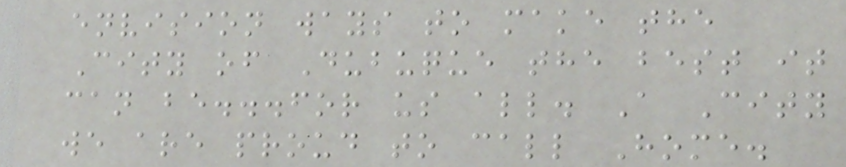envision ways to make the
City of Dubuque the best it
can be...for us all. A City
we are proud to call Home.
